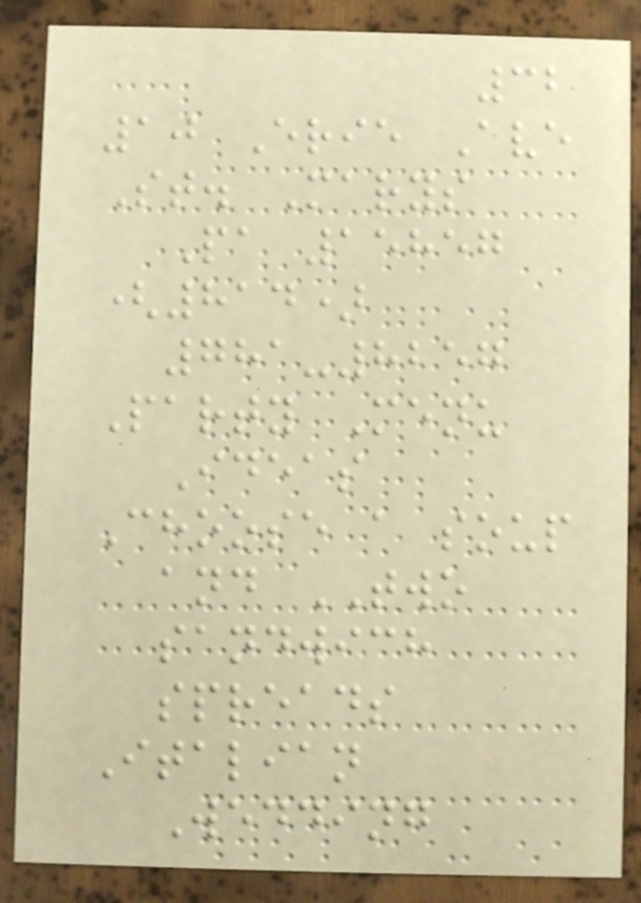32
10 Erie Ave
St. Marys
Pa 15857
(814)
781-8257
Party Menu
Ideas
Choose a soup
and TWO
sandwich
spreads
Italian
Wedding
